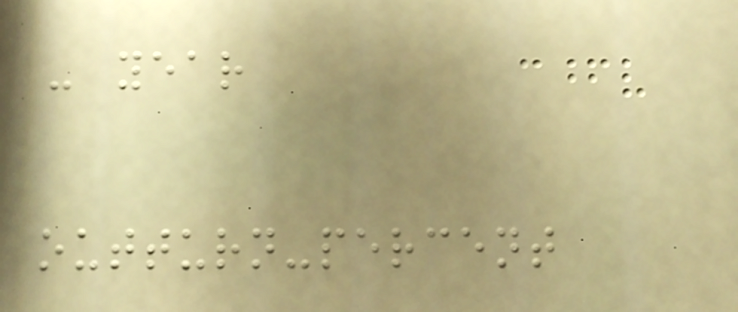- year
outturn-percent
